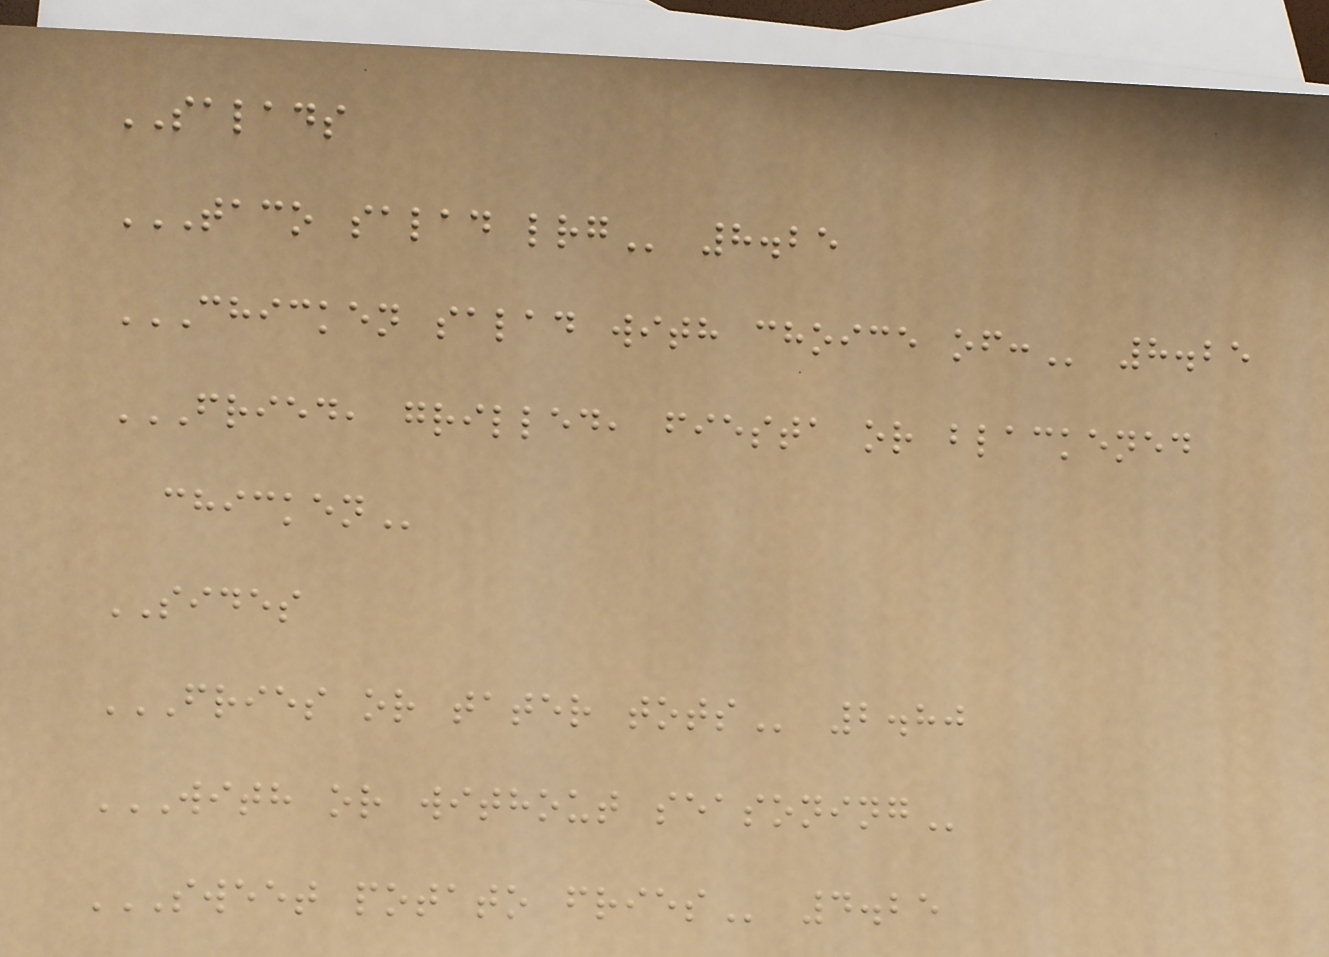SALADS
TACO SALAD LRG 8.25
CHICKEN SALAD WITH CHOICE OF: 8.25
FRIED, GRILLED, FIESTA OR BLACKENED
CHICKEN
SIDES
FRIES OR TATER TOTS 2.80
WITH OR WITHOUT SEASONING
SWEET POTATO FRIES 4.25
